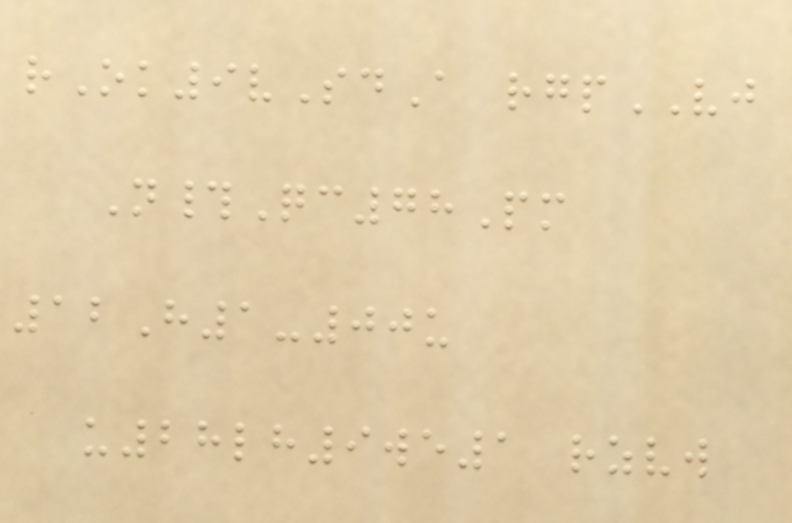rOk9vSdA rgpVJ
N#Qc78Pm
12H1-00u
u28lh9we1 rzvw
